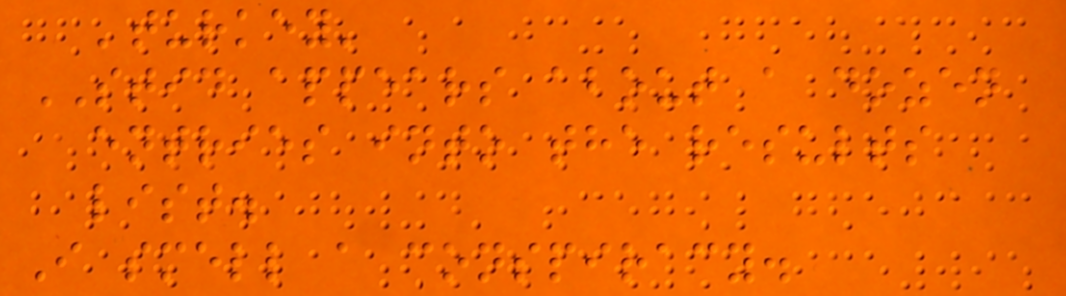'turkey'
STID appears about a dozen
entries into the results
list.
I smell a conspiracy.
